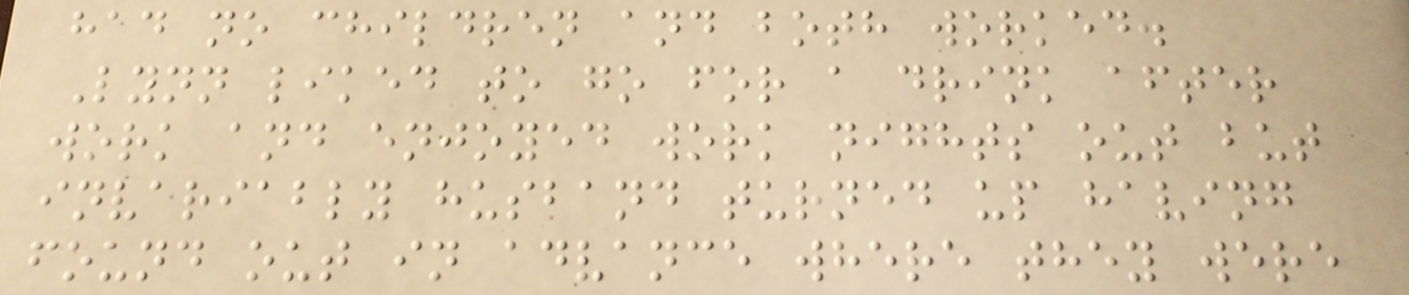had no children and both worked.
Lynn liked to go for a drink after
work and enjoyed work nights out but
invariably husband turned up having
found out in advance where they were
